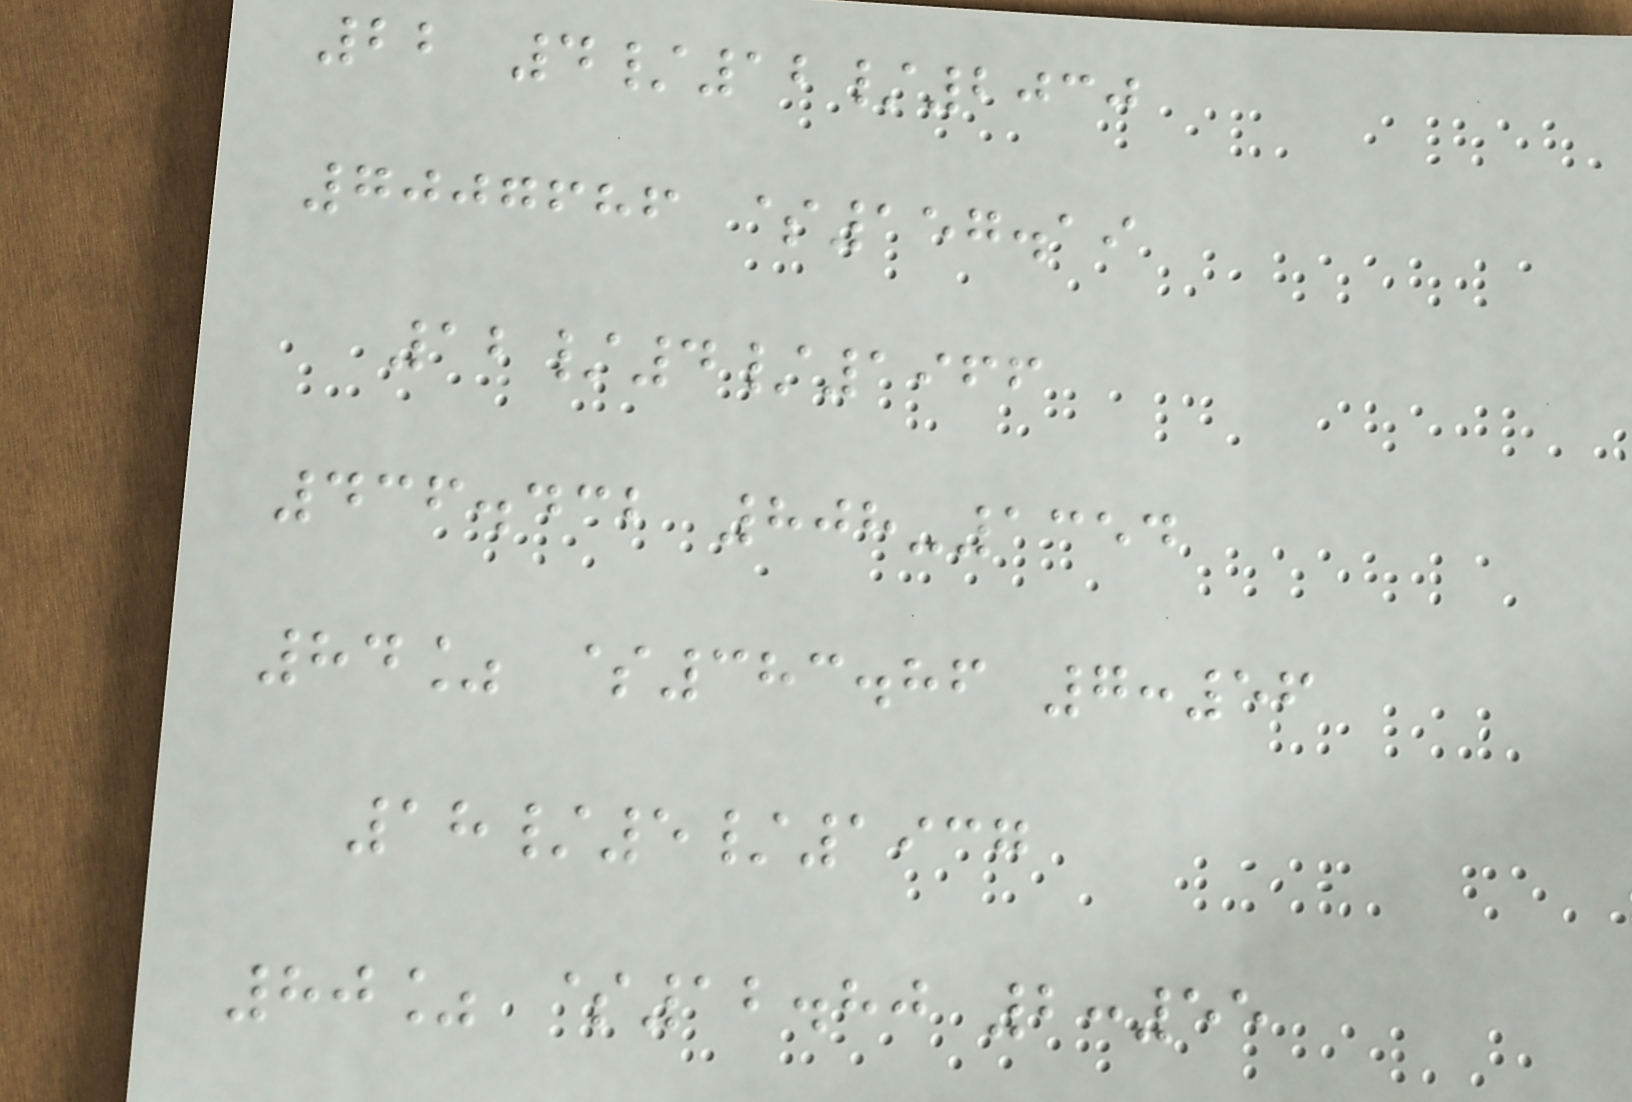22 4/12/2030
7007686 $157.19
12/4/1966
436.432 808-1354
84% $383.86 7:56
18/5/1937
80% $12.80 2:55
